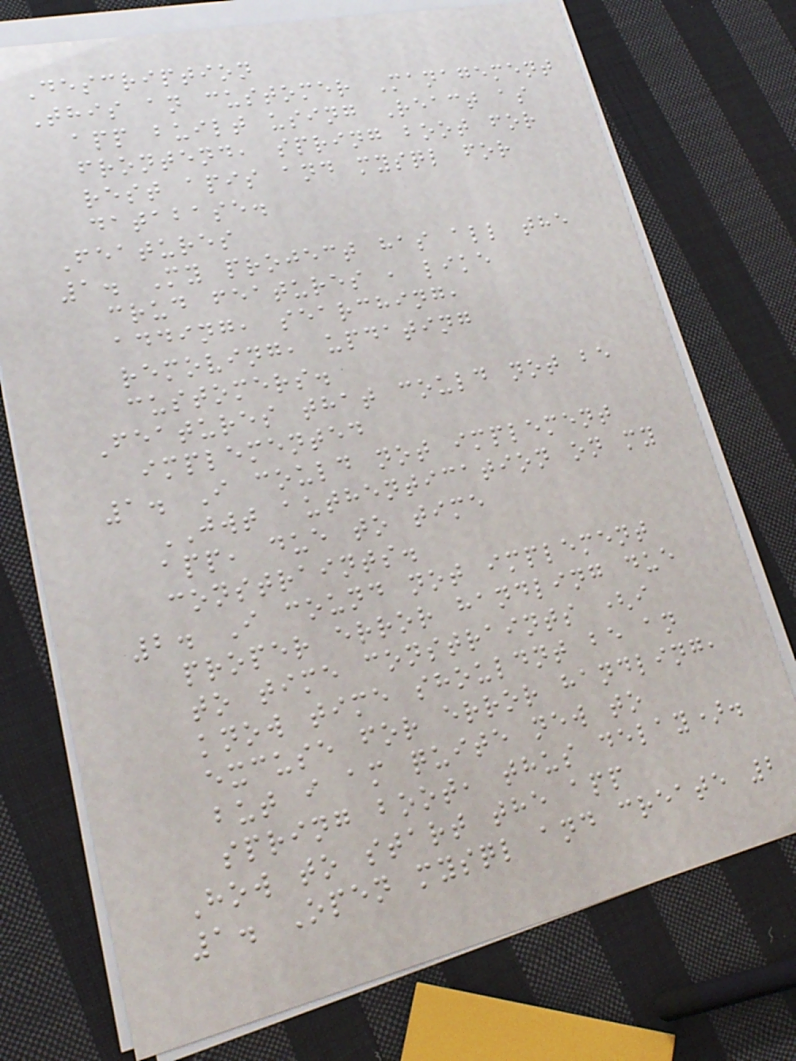Description
This an customer Management
app built using React as
frontend, spring boot for
rest apis and mysql for
database.
Features
1. My project has all the
crud features , like
adding, searching,
removing, updating
customers.
Features that could not be
implemented
1. I could not implement
JWT authentication on my
app, due to time
constraints.
2. I cound not implement
proper error handling due
to time constraints (i
know time shouldnt be an
excuse for error handling,
but i am quite new to
spring boot, thus delay).
How to start the app
1. Open mysql and create 2
